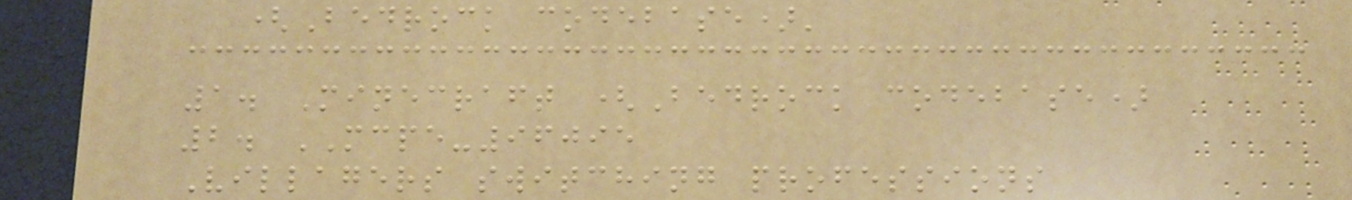(Bedrock codebase)'
1. Minecraft (Bedrock codebase)
2. MCPE-96095
Villagers switching professions
